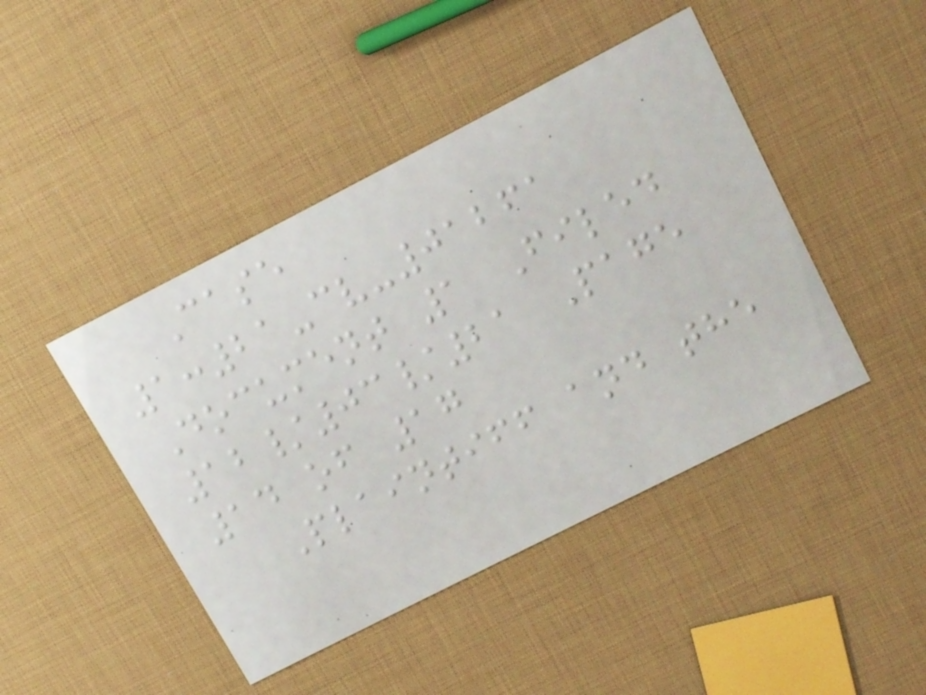Case
1:21-cv-01261
Document 1 Filed
12/03/21 Page
14 of 17
Plaintiff and the
